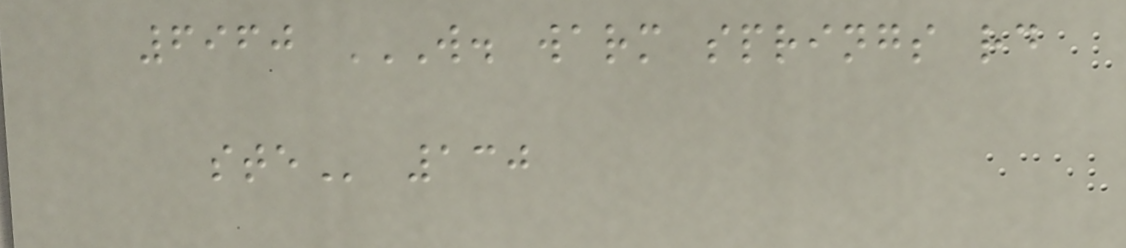6960 W. WARM SPRINGS RD
STE 130
